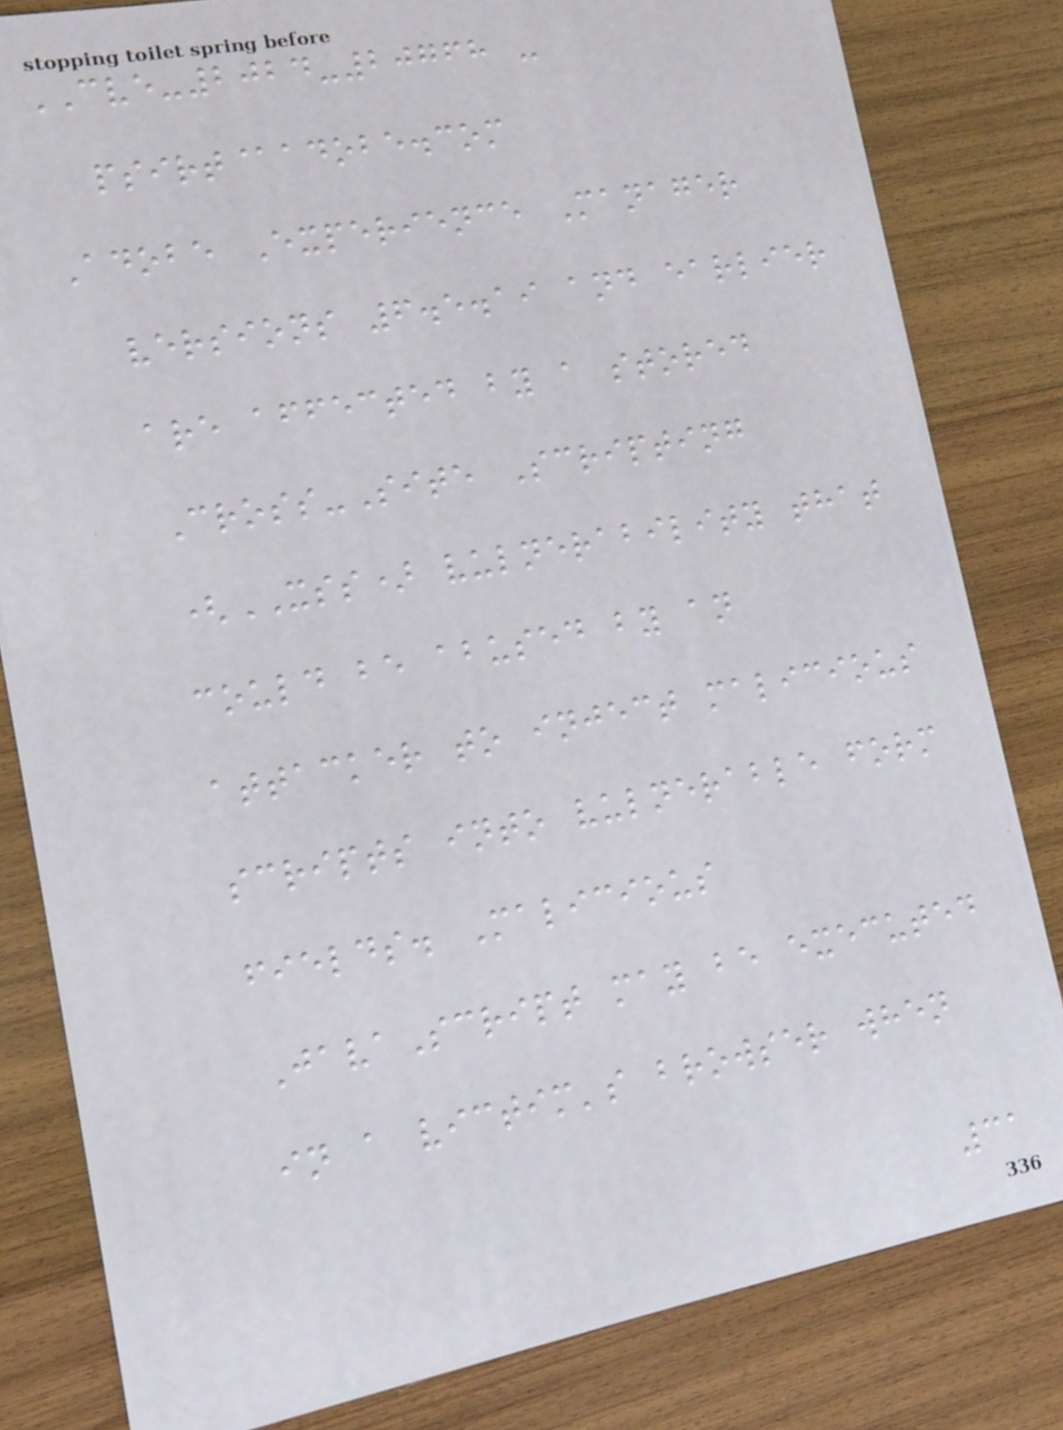CVE-2024-20768 -
psirt@adobe.com
Adobe Experience Manager
versions 6.5.19 and earlier
are affected by a stored
Cross-Site Scripting
(XSS) vulnerability that
could be abused by an
attacker to inject malicious
scripts into vulnerable form
fields. Malicious
JavaScript may be executed
in a victim's browser when
31
